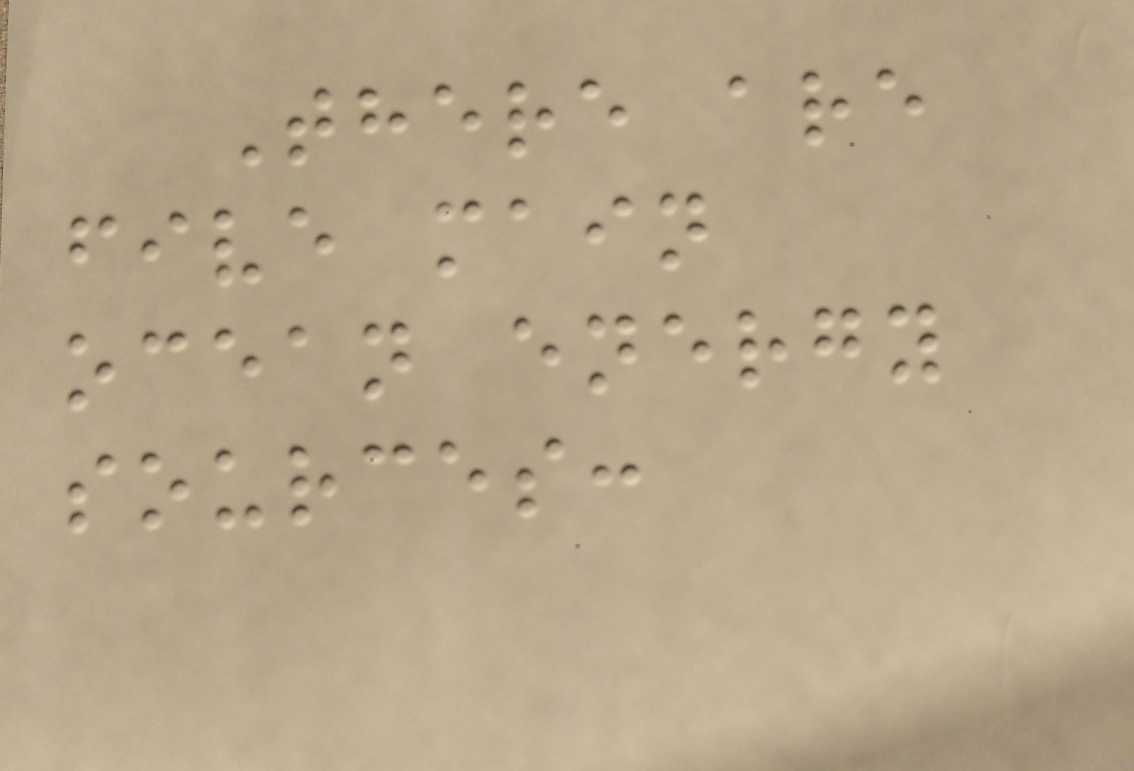There are
five main
ocean energy
sources:
